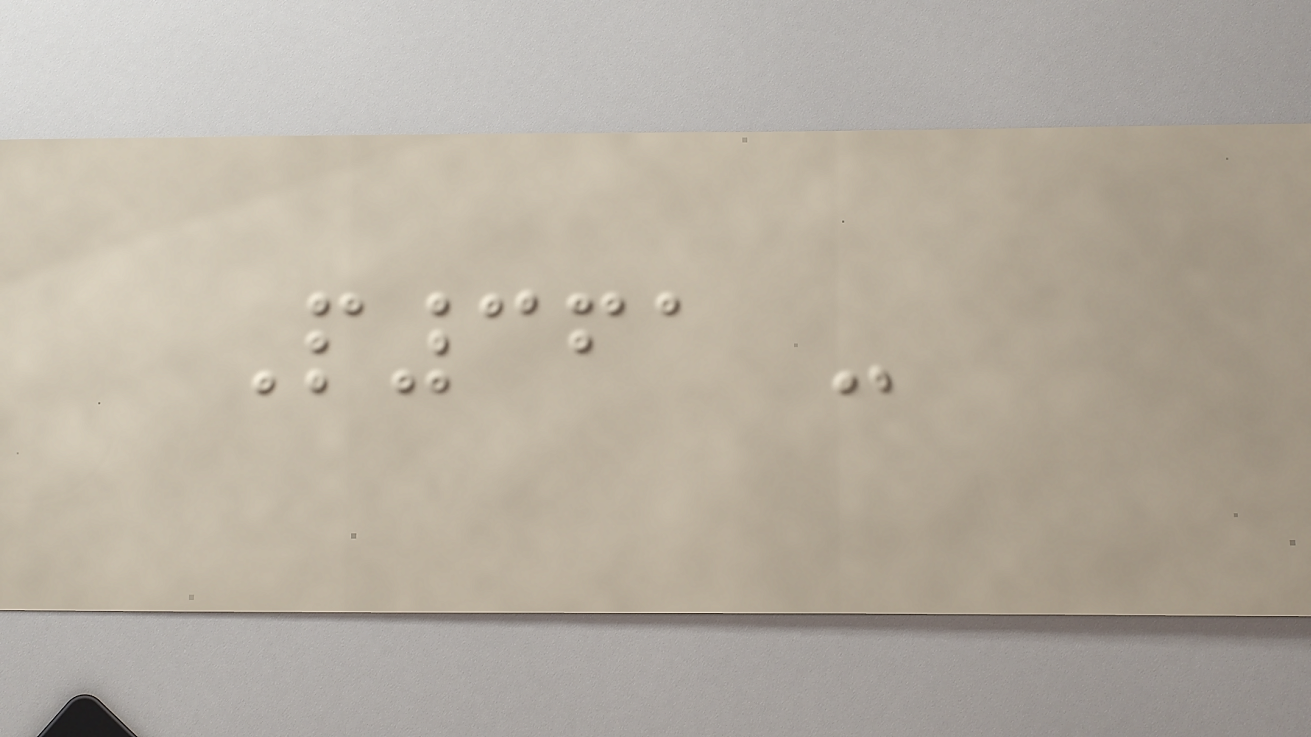P361 -
